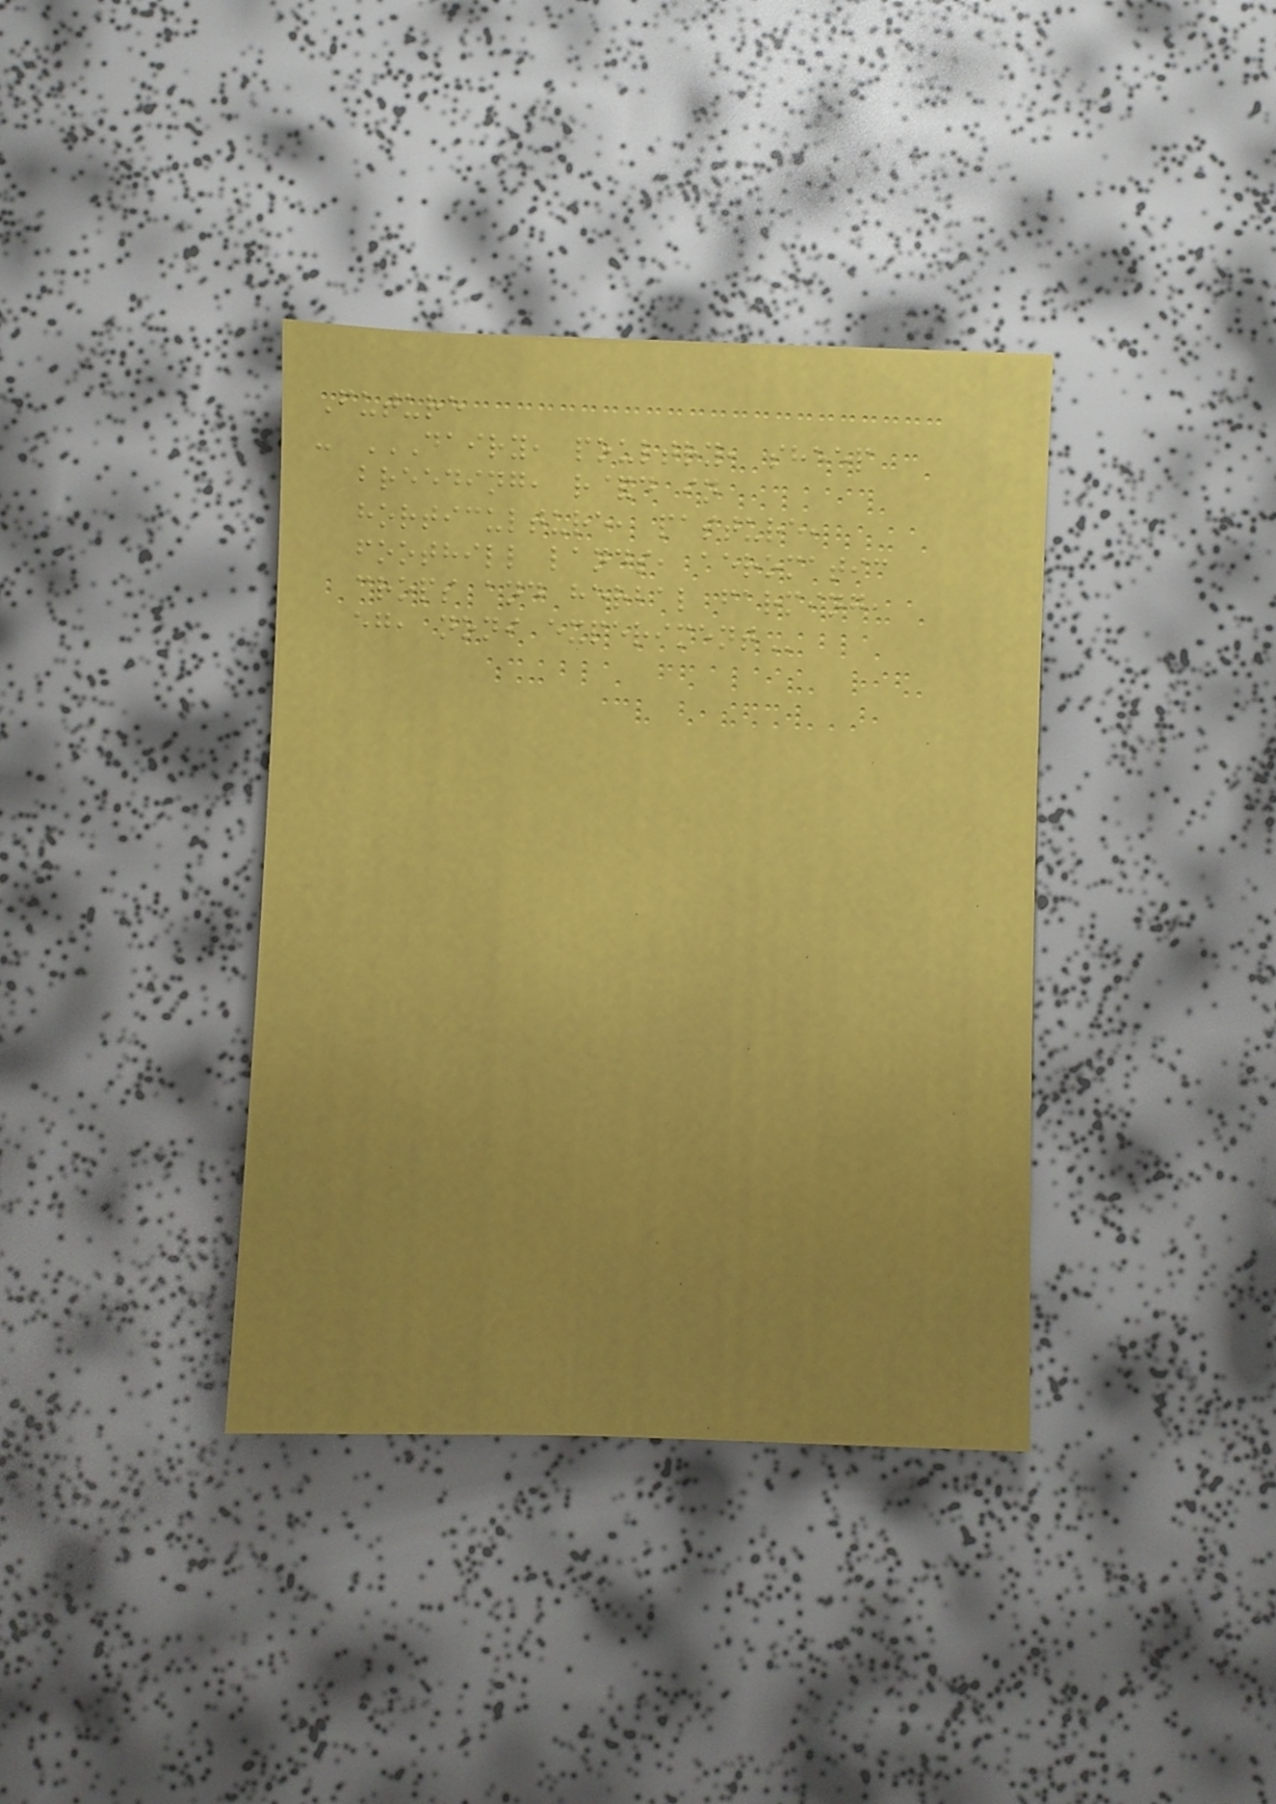Future
- DAIRY, POULTRY, SHEEP
BREEDING, R&D IN
HORTICULTURE, PASTURE,
FOOTHILL LANDS, AEROMATIC
CROPS AND HERBAL FARMING,
EG, NONI EXPERIMENT
